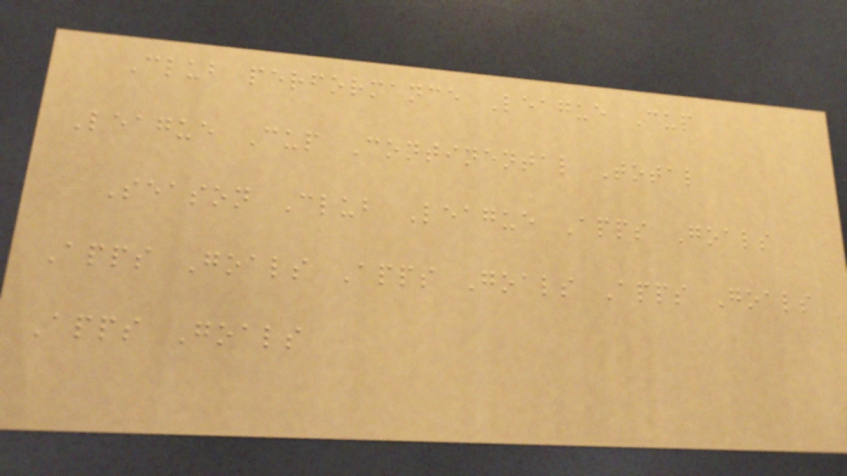Club performance League Cup
League Cup Continental Total
Season Club League Apps Goals
Apps Goals Apps Goals Apps Goals
Apps Goals
